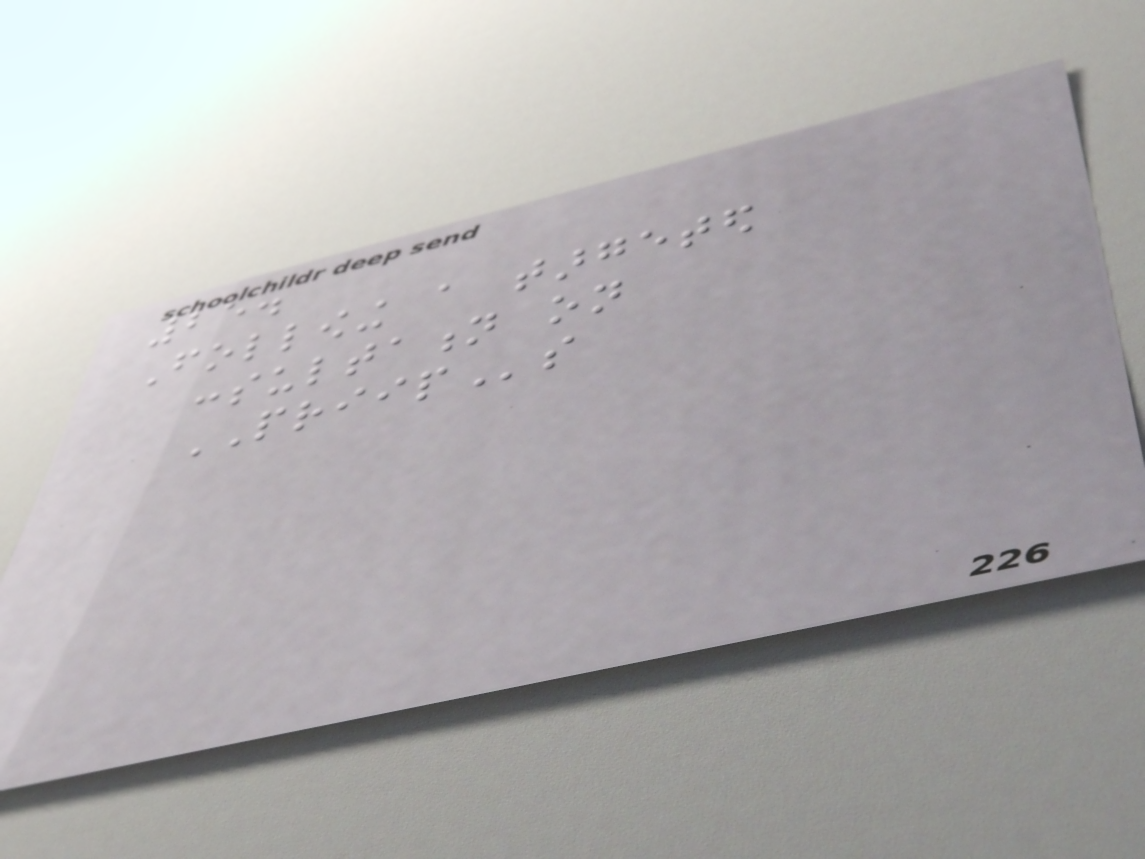25.
Following a targeted
consultation on
PRIIPs
